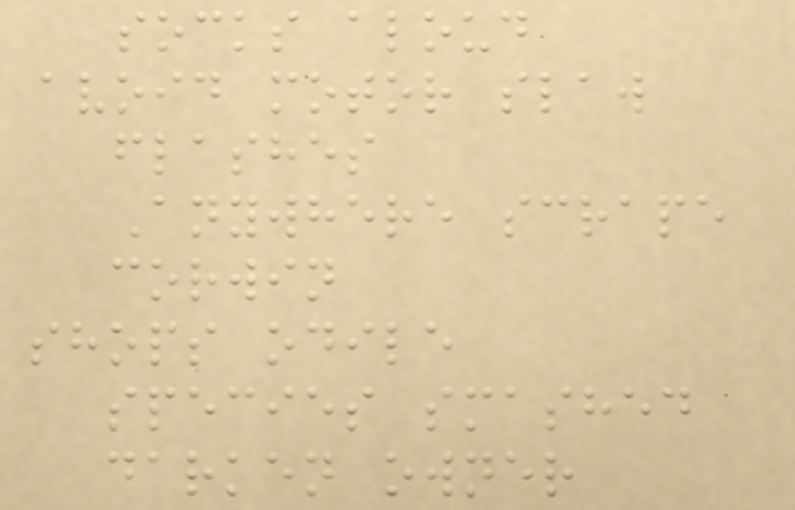socks aloud
avoid motor slaw
flashes
Anywhere scrape
corwin
shops odile
species smashed
darken owner
